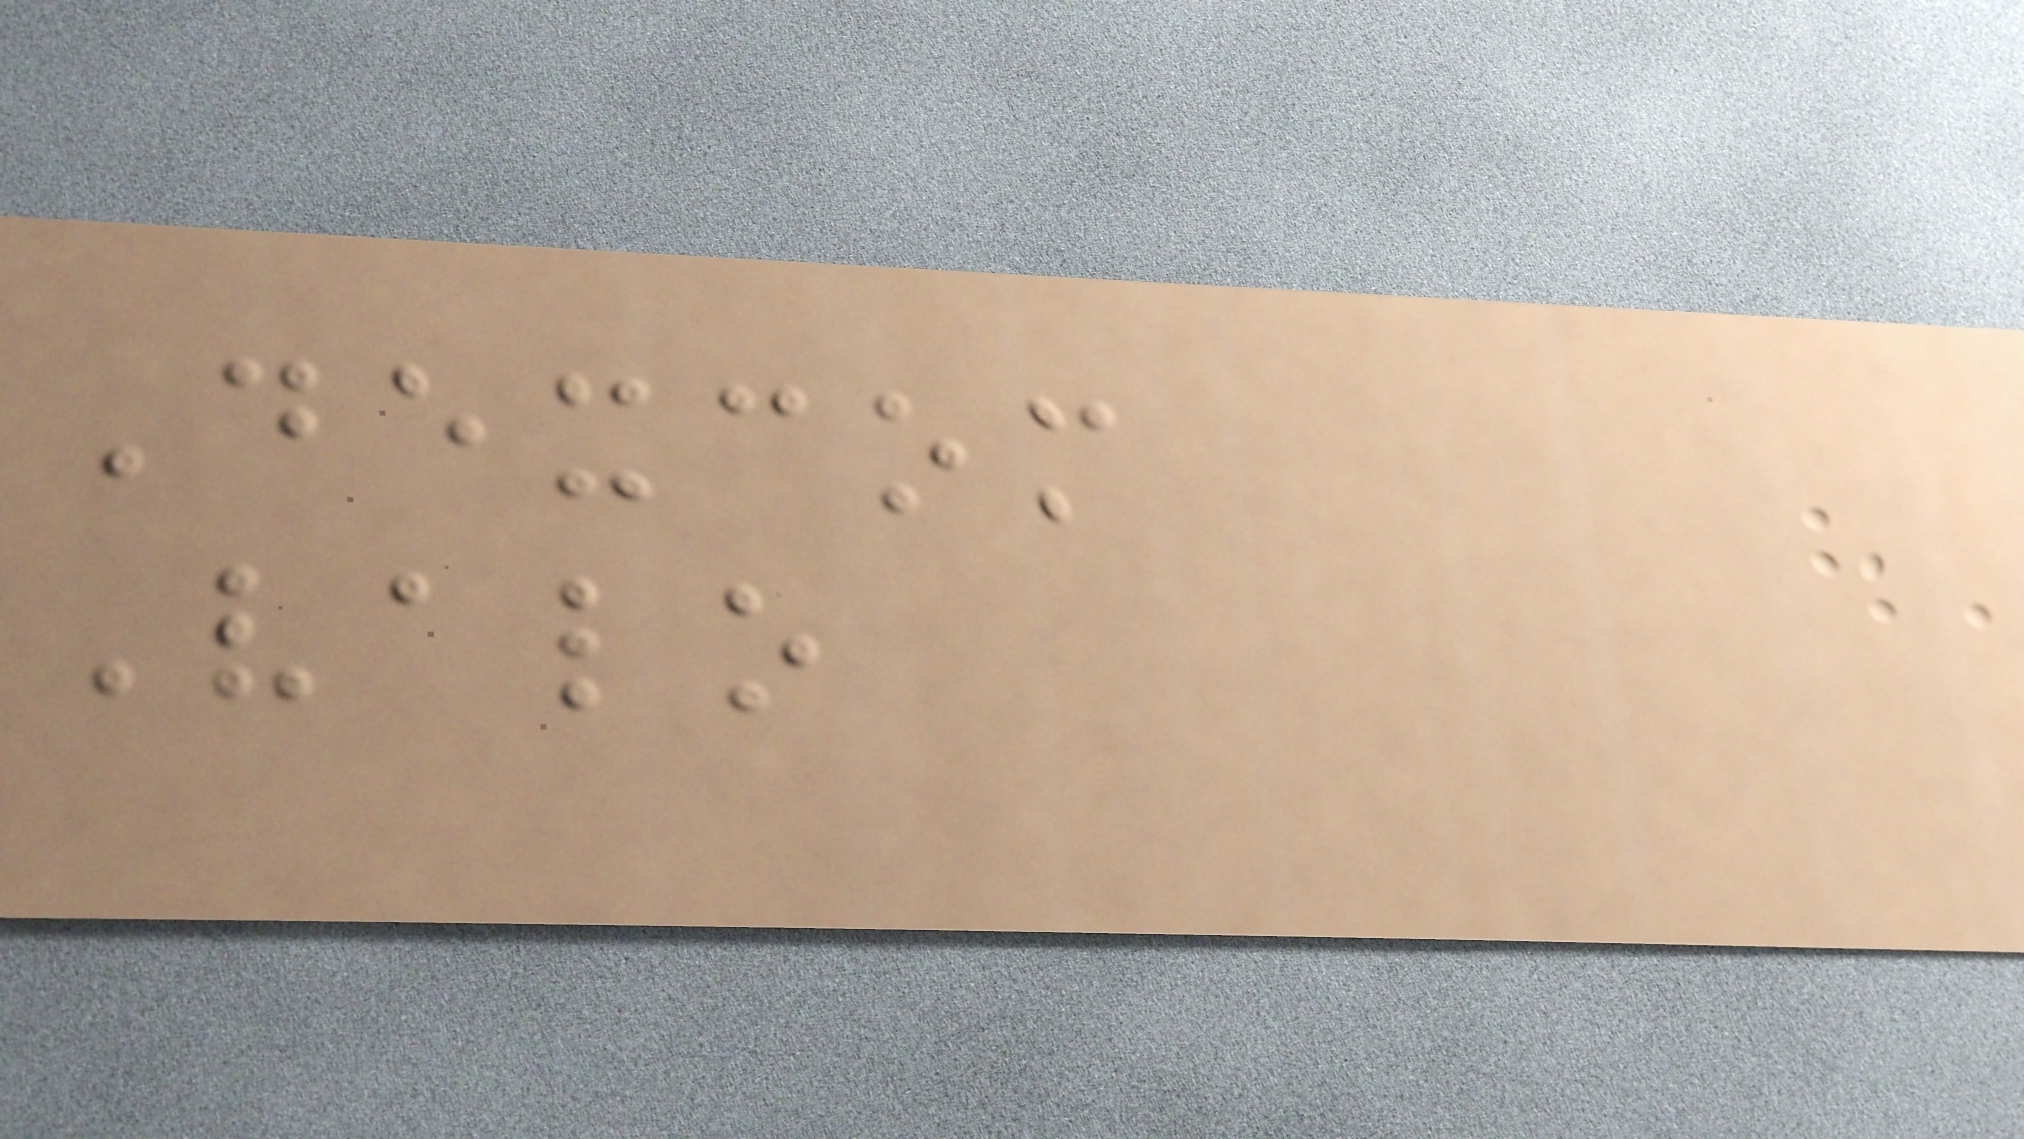Dexcom
Valo
